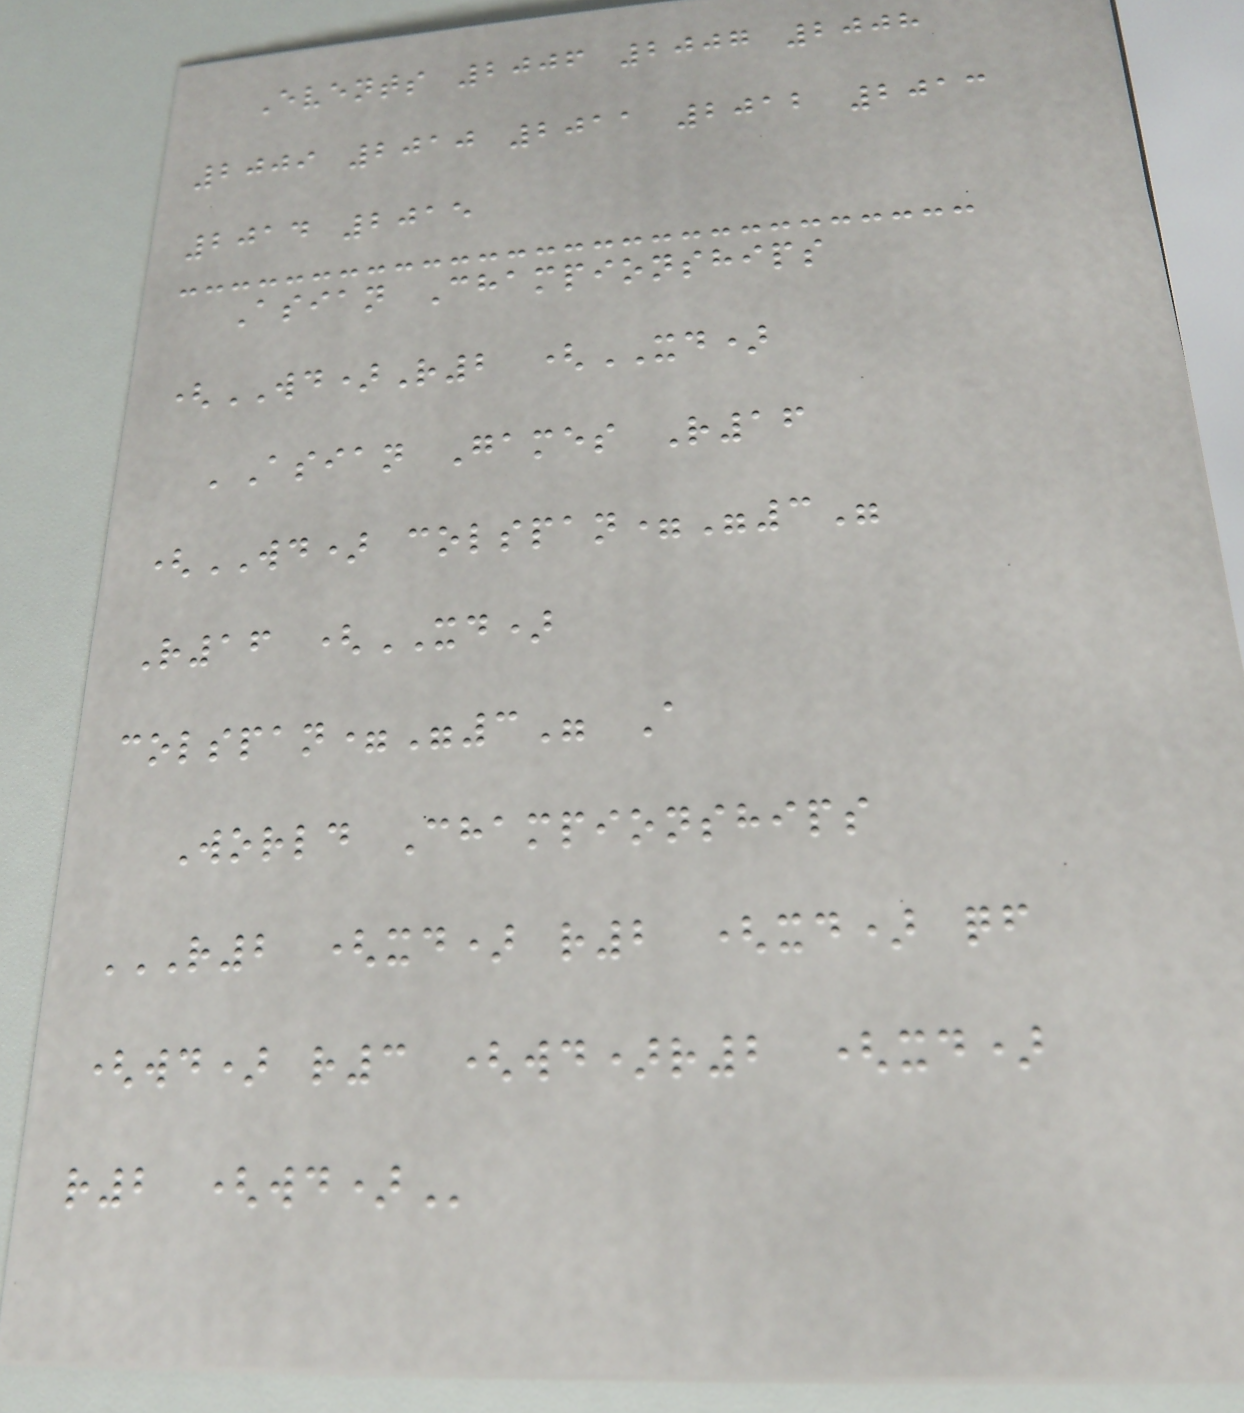Events 2006 2007 2008
2009 2010 2011 2012 2013
2014 2015
Asian Championships
(WD)R2 (XD)
'Asian Games R16
(WD) colspan="3"
R16 (XD)
colspan="3" A
World Championships
R2 (XD) R2 (XD) QF
(WD) R3 (WD)R2 (XD)
R2 (WD)
